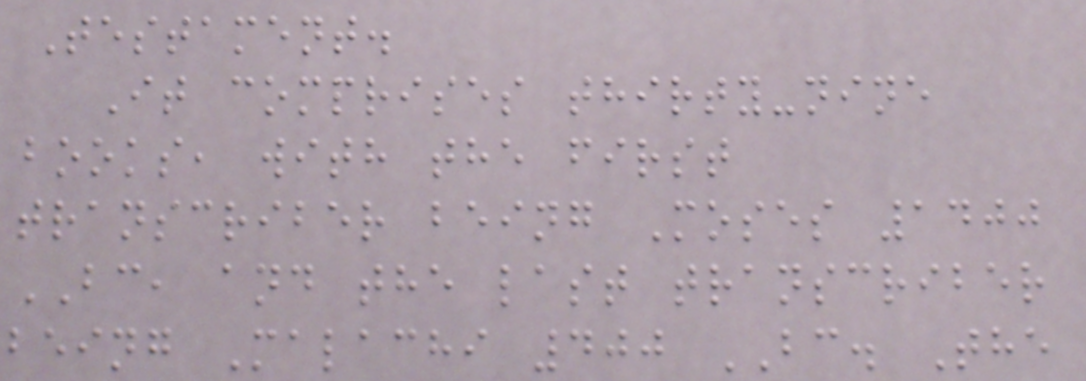Testament.
It comprises thirty-nine
books, with the first
transcriber being Moses 1400
BC, and the last transcriber
being Malachi 400 BC. The
